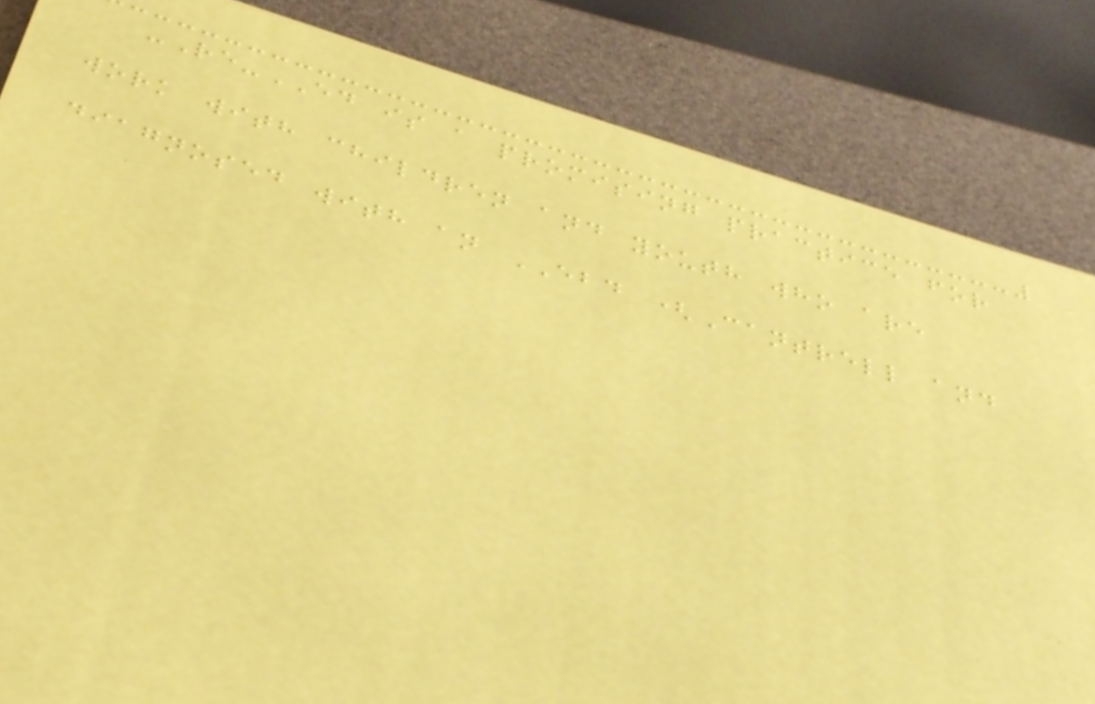-Re-ED is a promising practice for
work with children and youth who are
diagnosed with an EBD (Cantrell and
